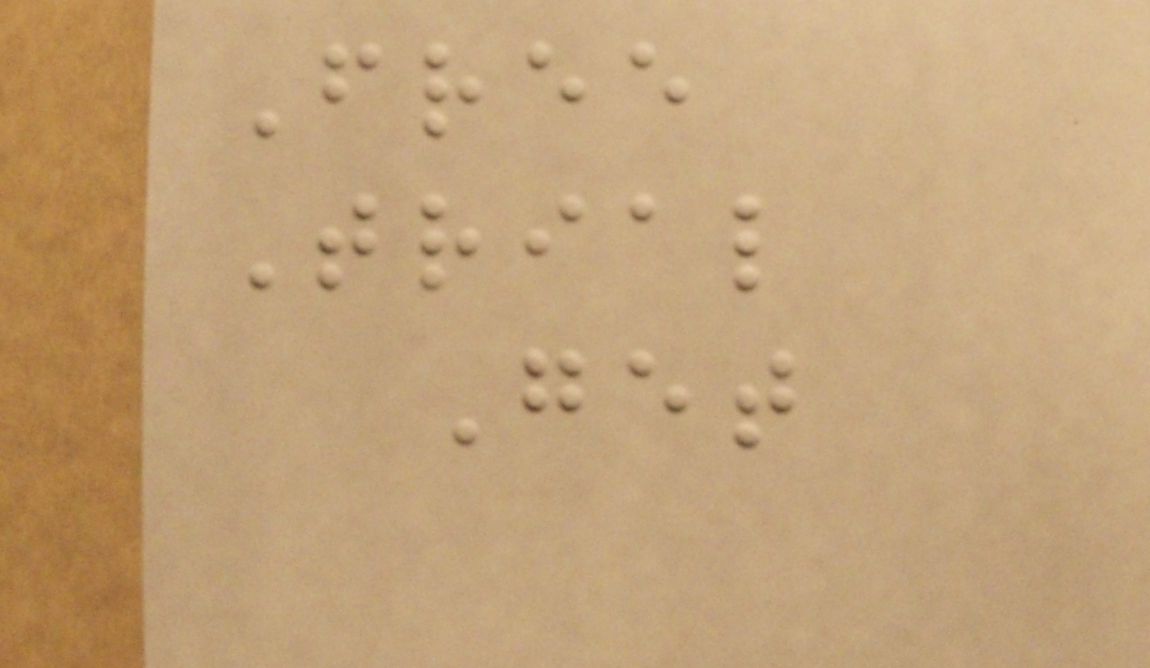Free
Trial
Get
